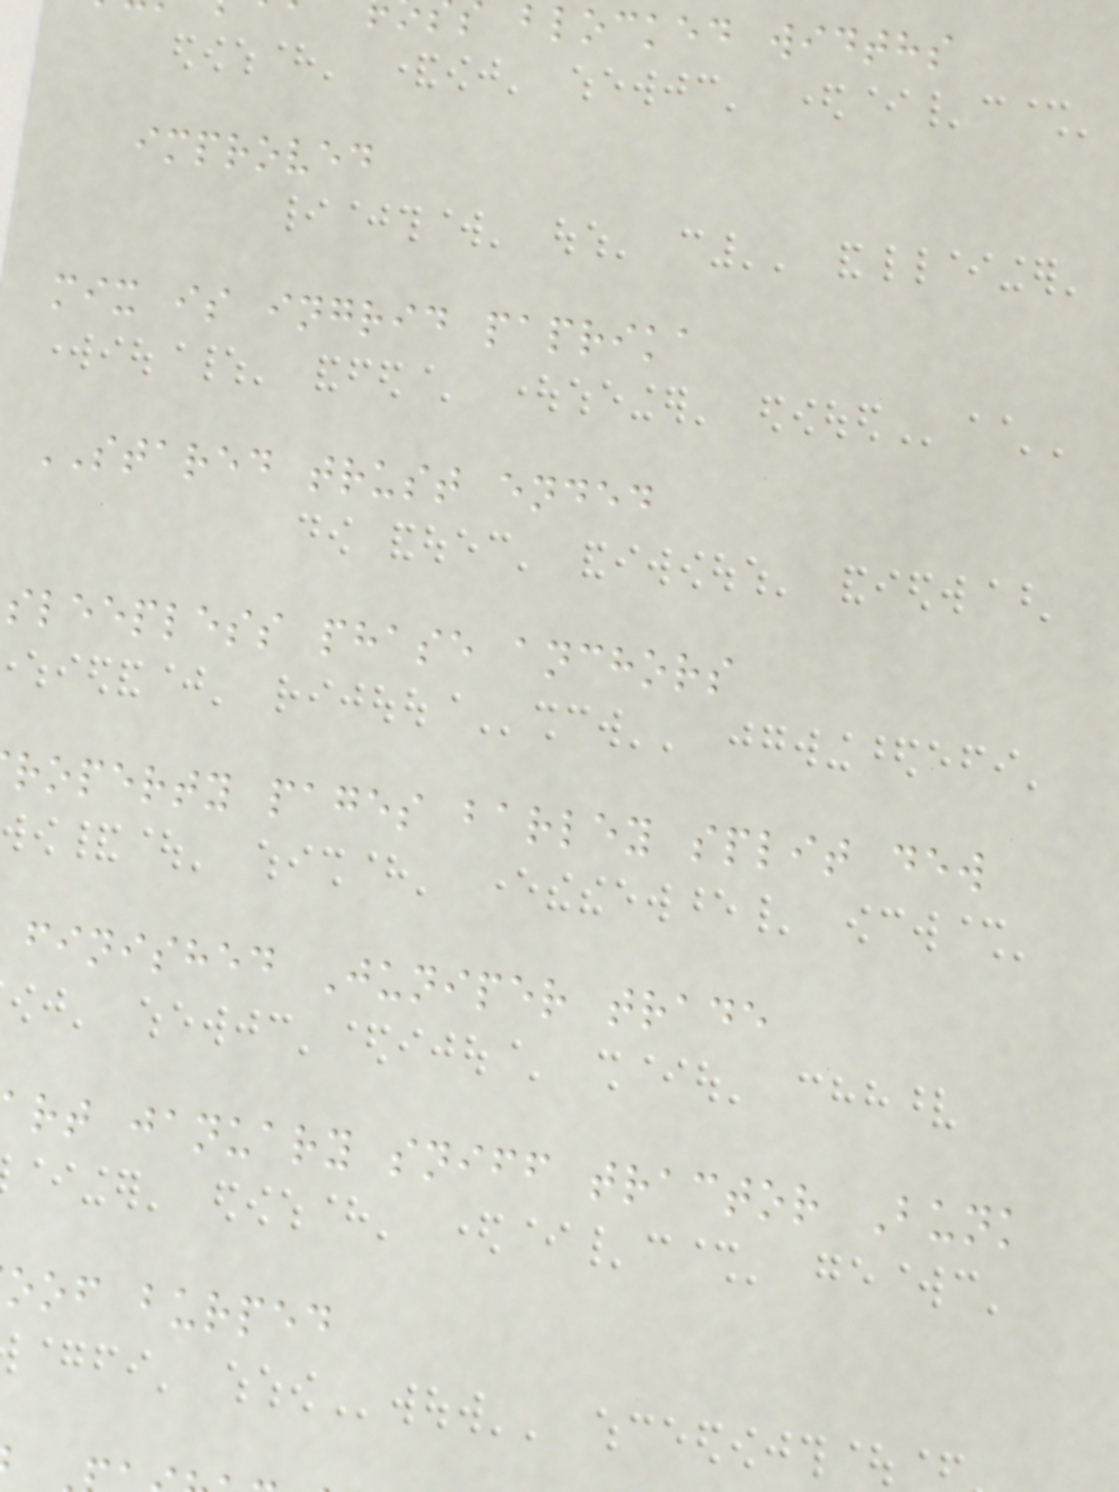blocked widths
improved
mix is ingrid paprika
STARED trust ended
sleepless phase anchors
roperty pages barley split dew
finished Juniper trade
rt january sniff tractor Bunk
oof burped
